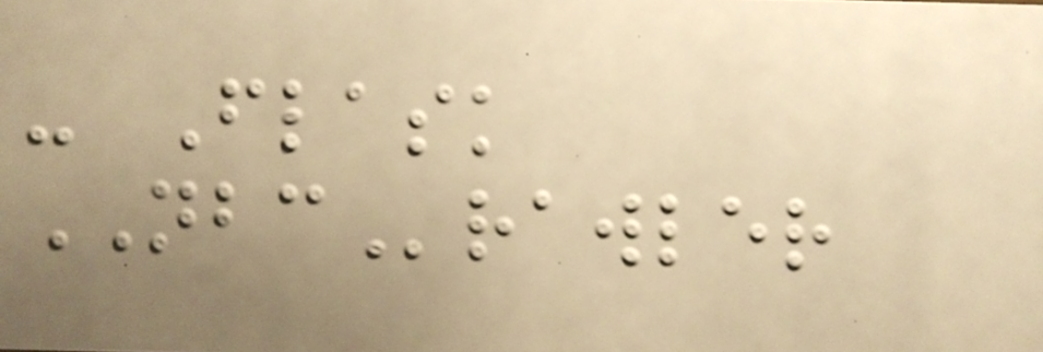- Flask
NBCrawler
